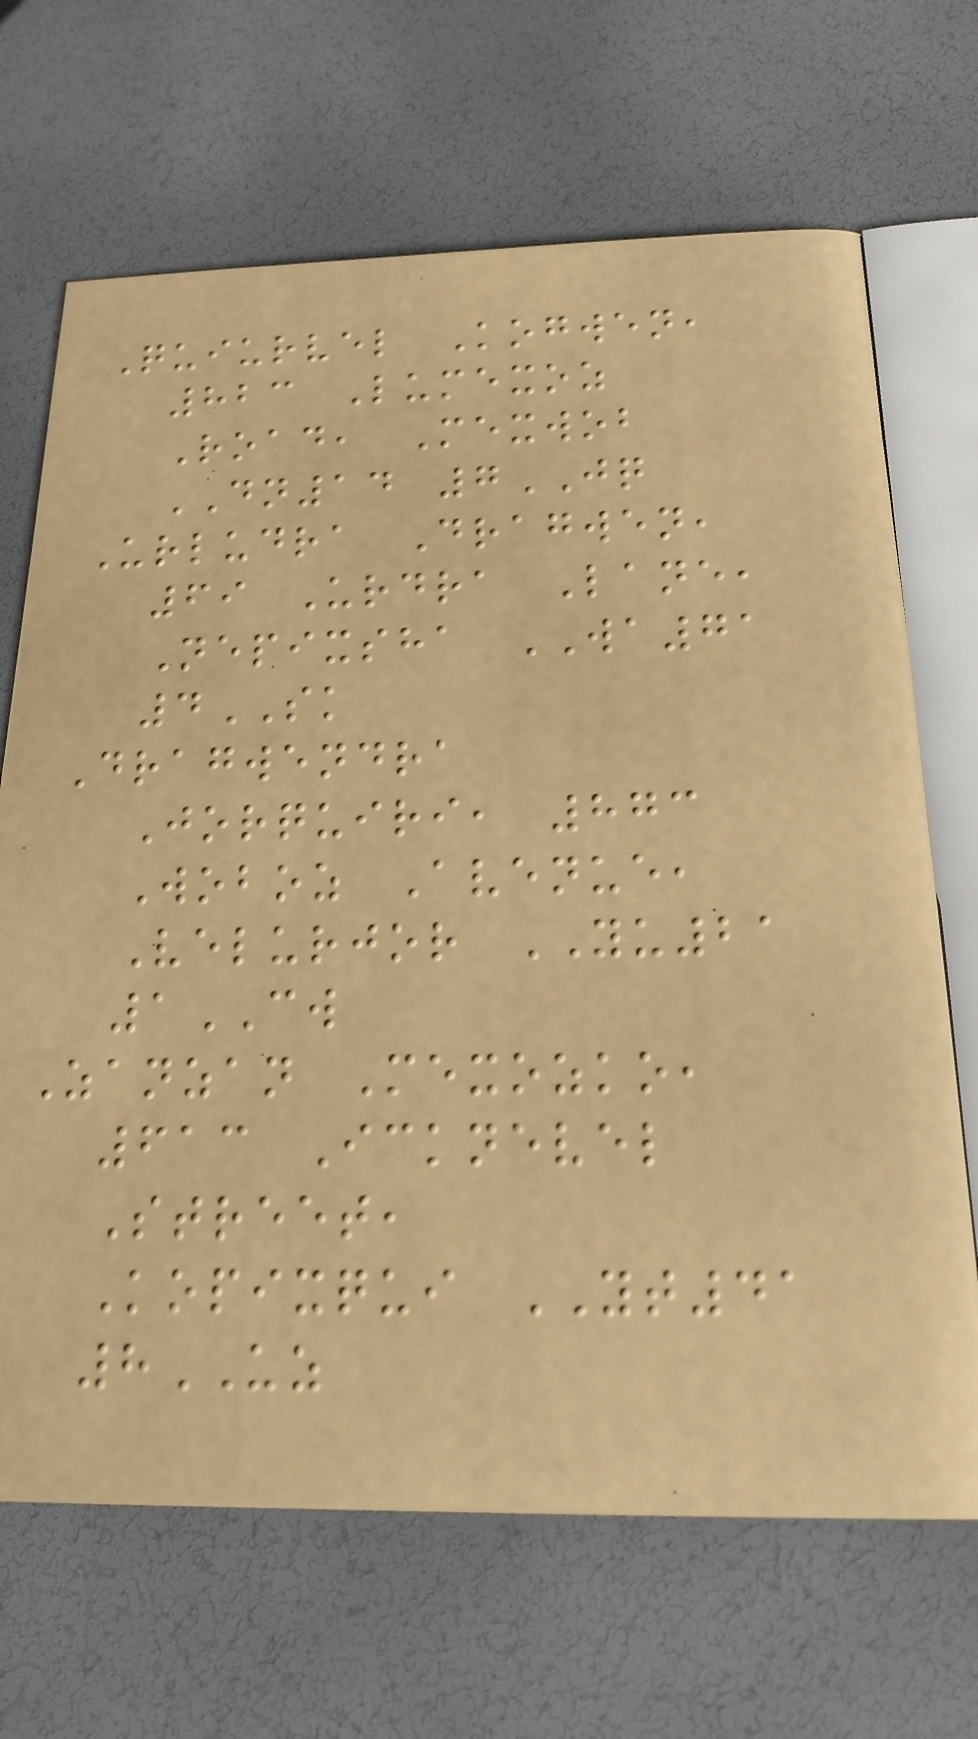Quiurvel Kogwen,
823 Lumexoz
Road, Mexwob
DN14 7JQ
Urludra Dragwen,
69 Urdra Lane,
Nepixsha WA71
4SK
Dragwendra
Jorquiri, 873
Woboz Avenue,
Velurjor YU21
1CW
Zanzan Mexozko,
613 Icknevel
Street,
Kopixqui YT41
8UZ
